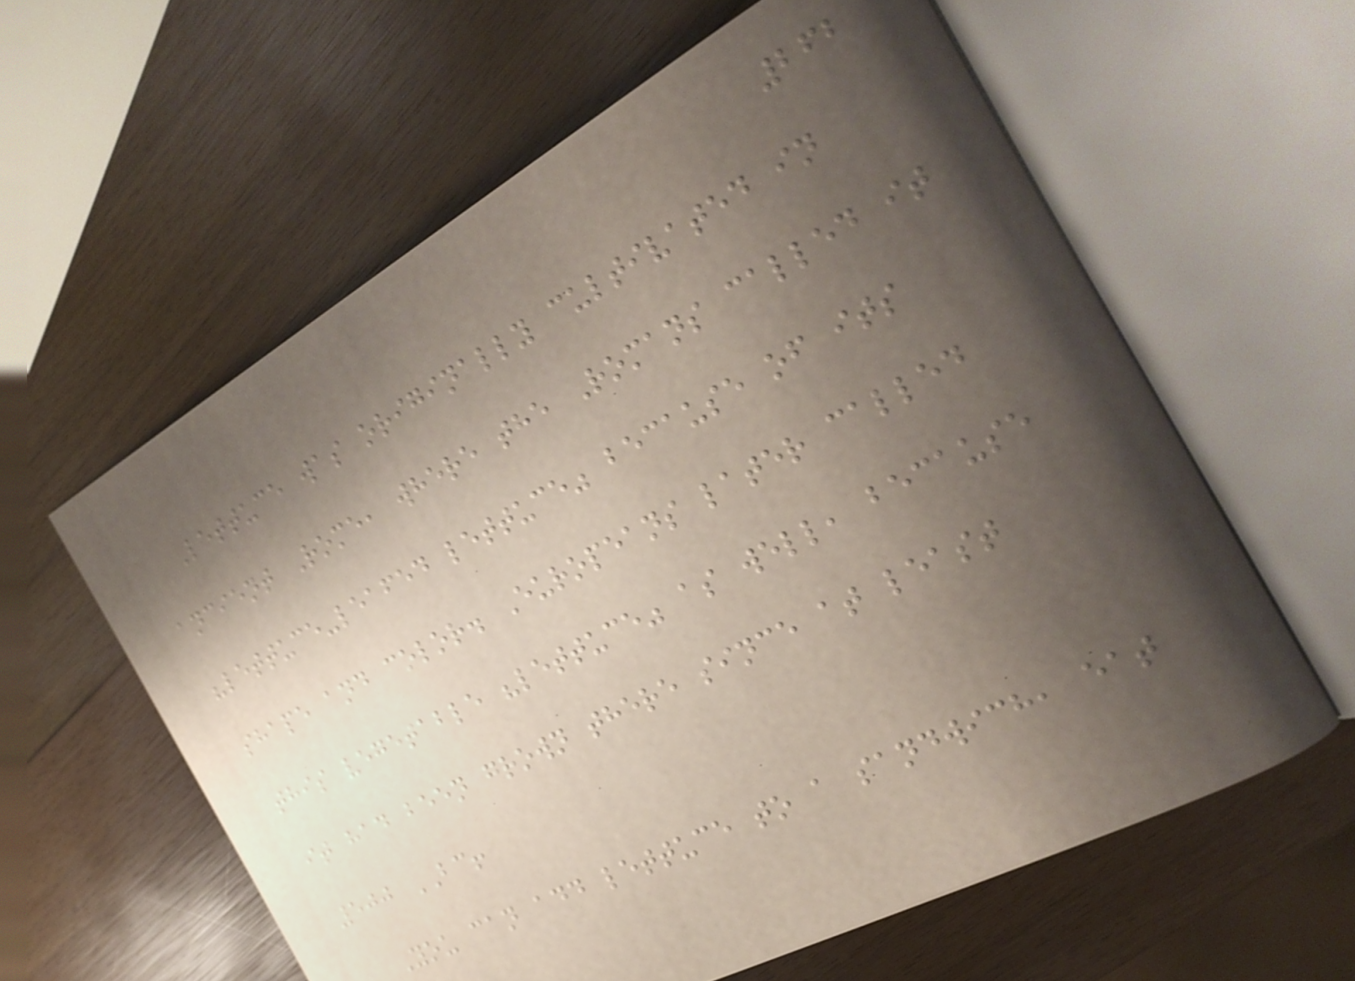262
Lettuce was originally cultivated in
ancient Rome, where the Romans called it
"lettuce-leafed lettuce" because of its
shape and color. Europeans later called
this vegetable "lettuce" as well, because
it had been grown there since at least
500 BC!
You can add lettuce to a sandwich, eat
